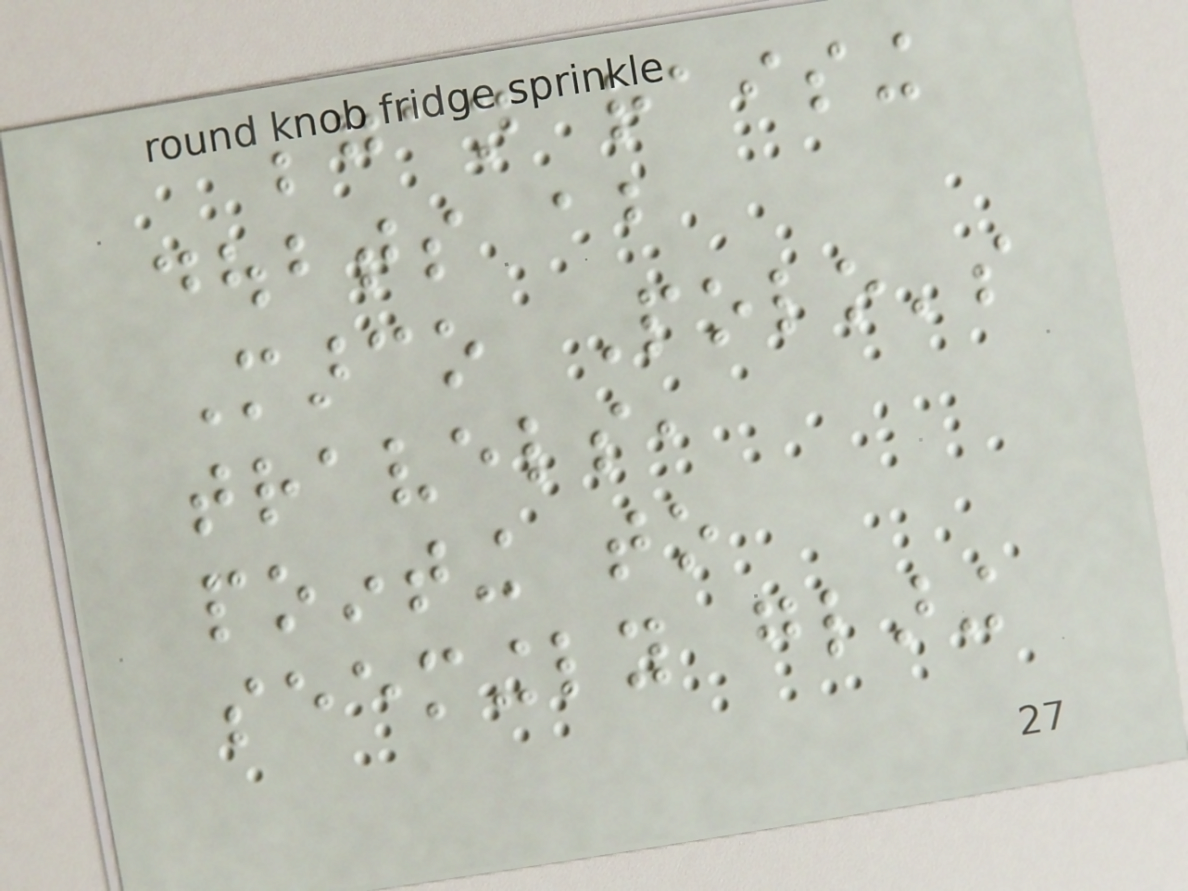began raising
doubts about
Marco Polo's
travels,
pointing to
seemingly glaring
